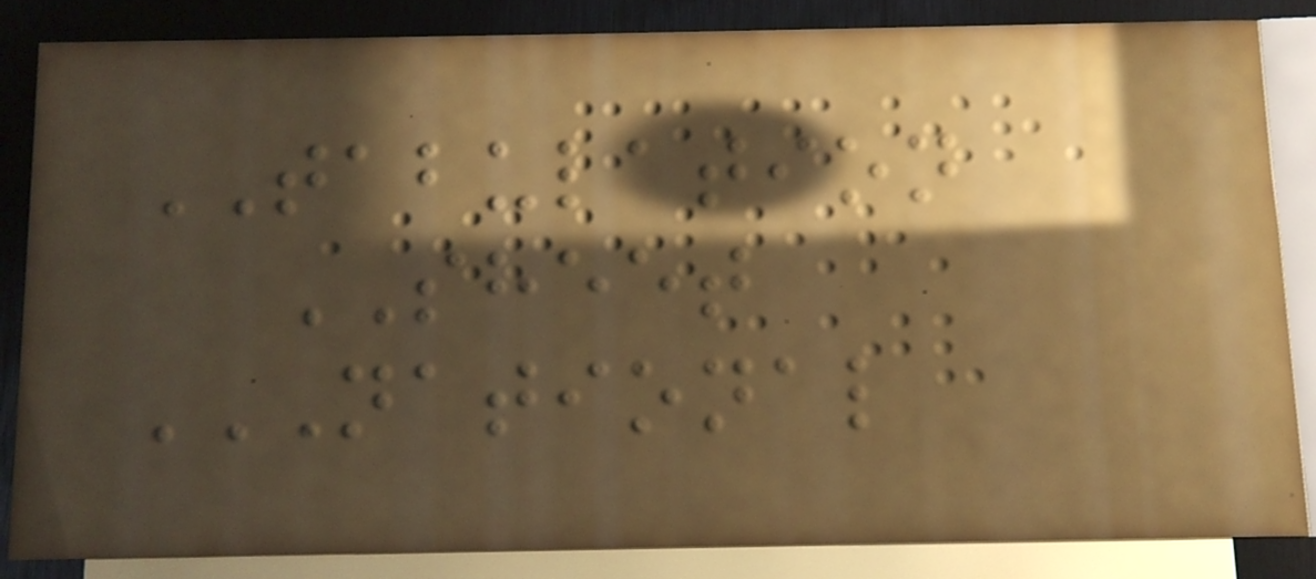TABULATION
SHEET
NATIONAL
